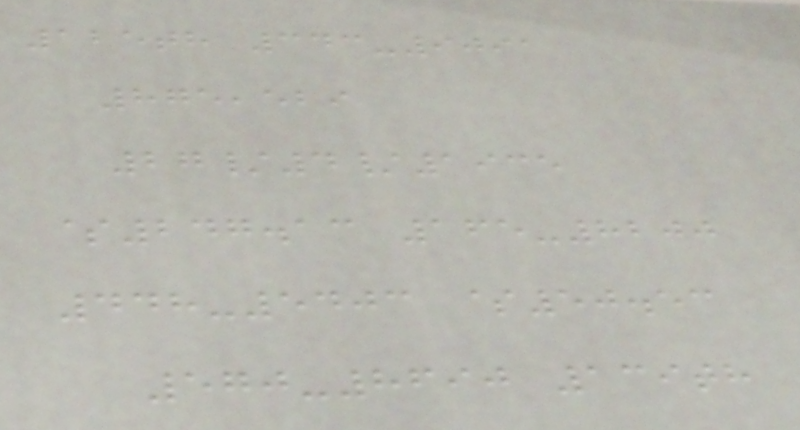125th 343-9091
875,529
27/4/1935
$247.13 165-8200
448-5403 $50.53
570-8690 139th
